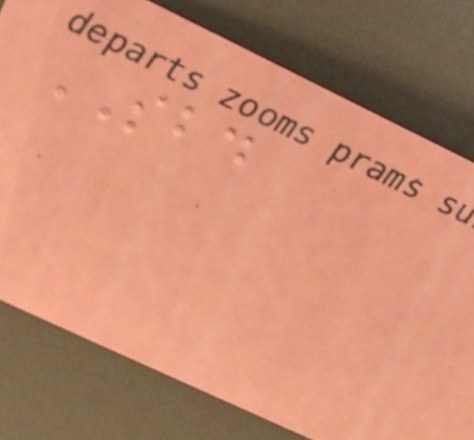SBD
